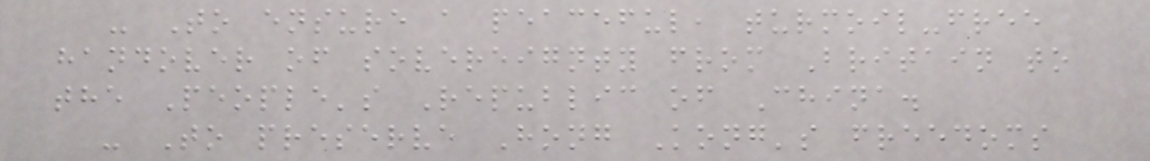- To ensure a peaceful, turmoil-free
handover of sovereignty from Britain to
the People's Republic of China.
- To preserve Hong Kong's freedoms
